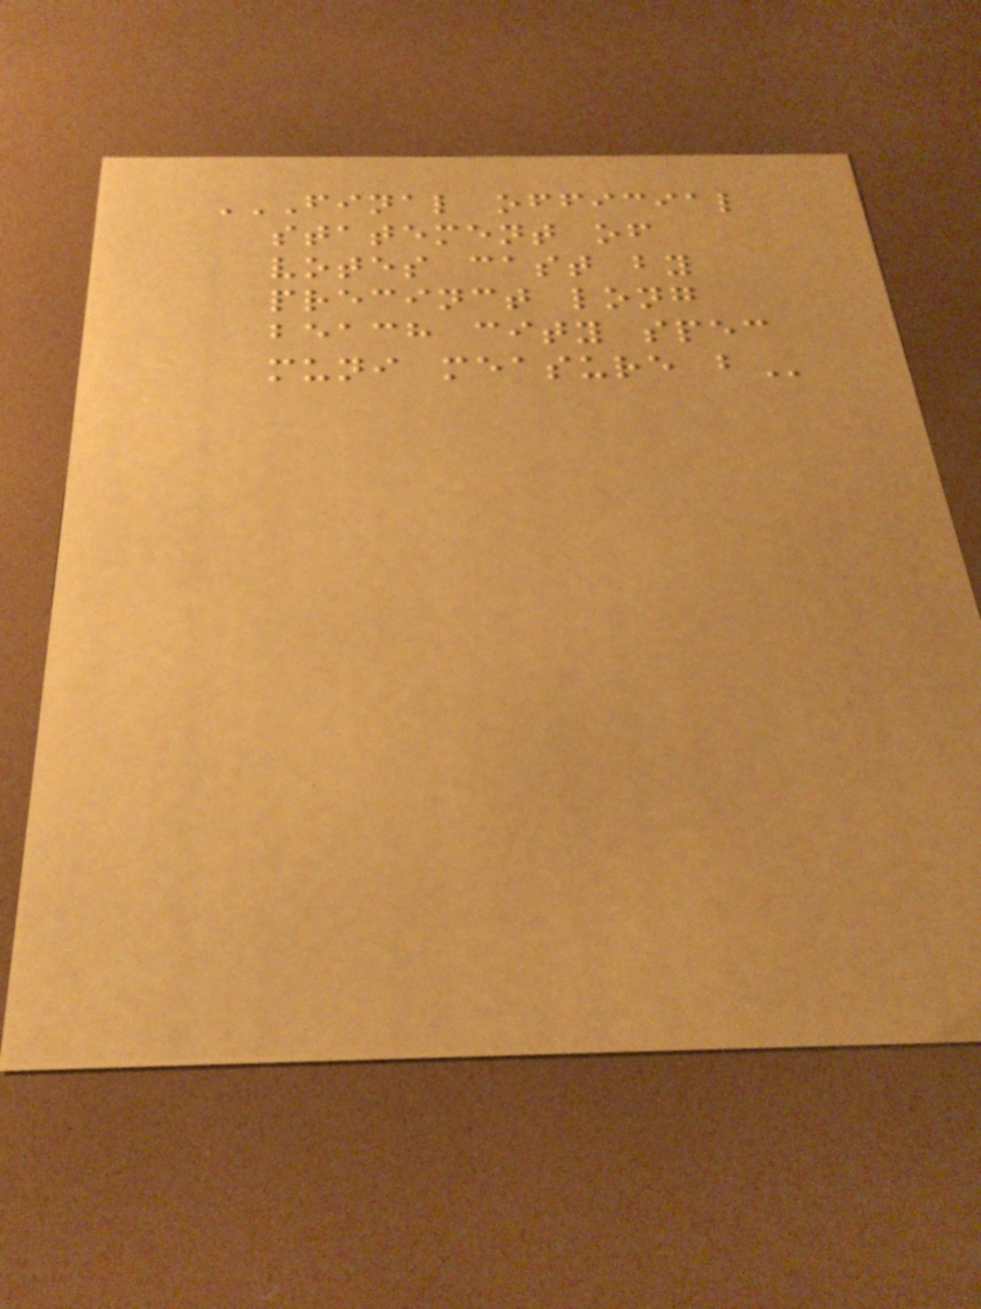FINAL OFFICIAL
STATEMENT OF
VOTES CAST BY
PRECINCT LONG
BEACH CITY SPEC
MUNI MEASURE B
